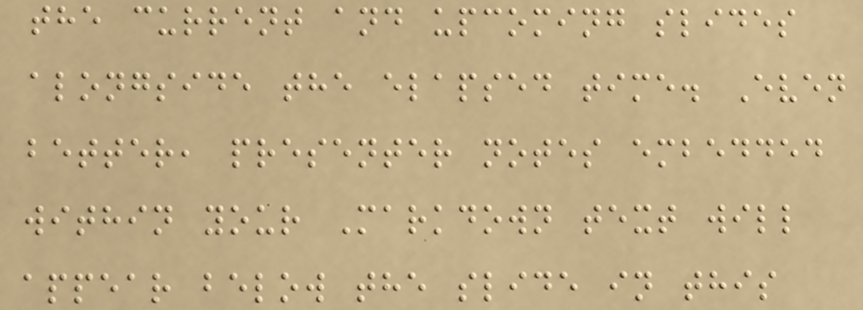the current and upcoming slides
alongside the elapsed time. Even
better, presenter notes embedded
within your Markdown text will
appear below the slide in this
